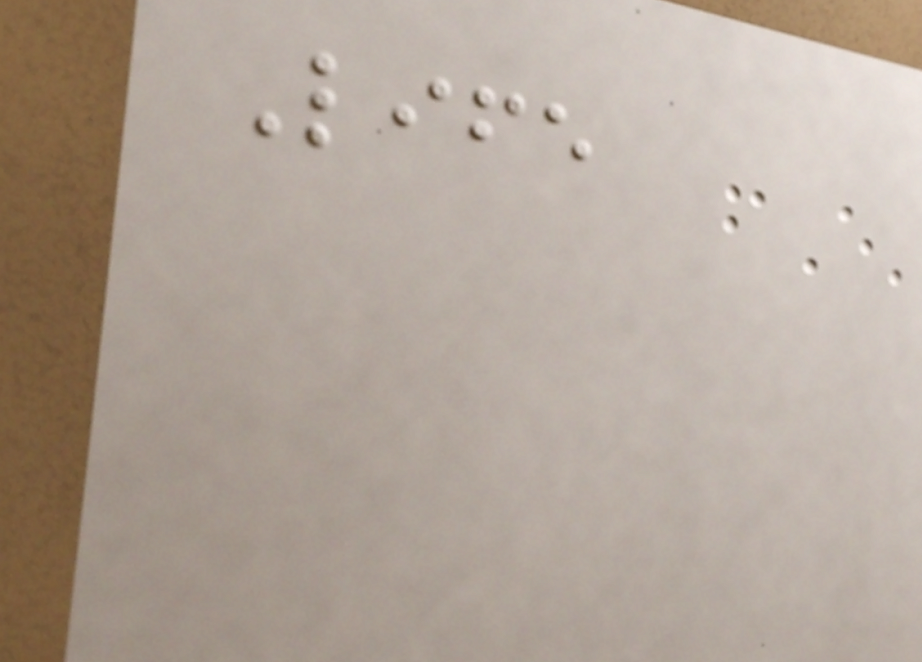Life
